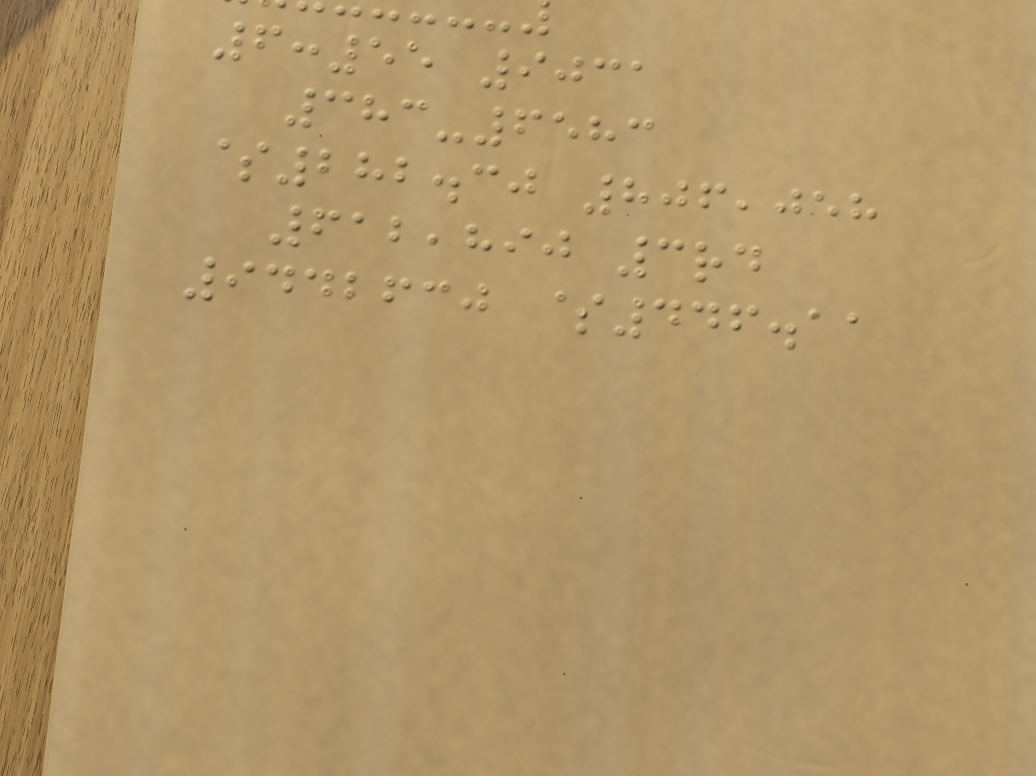6:55 9031
383-6583
$282.30 806,058
612,890 3rd
9442630 $446.11
